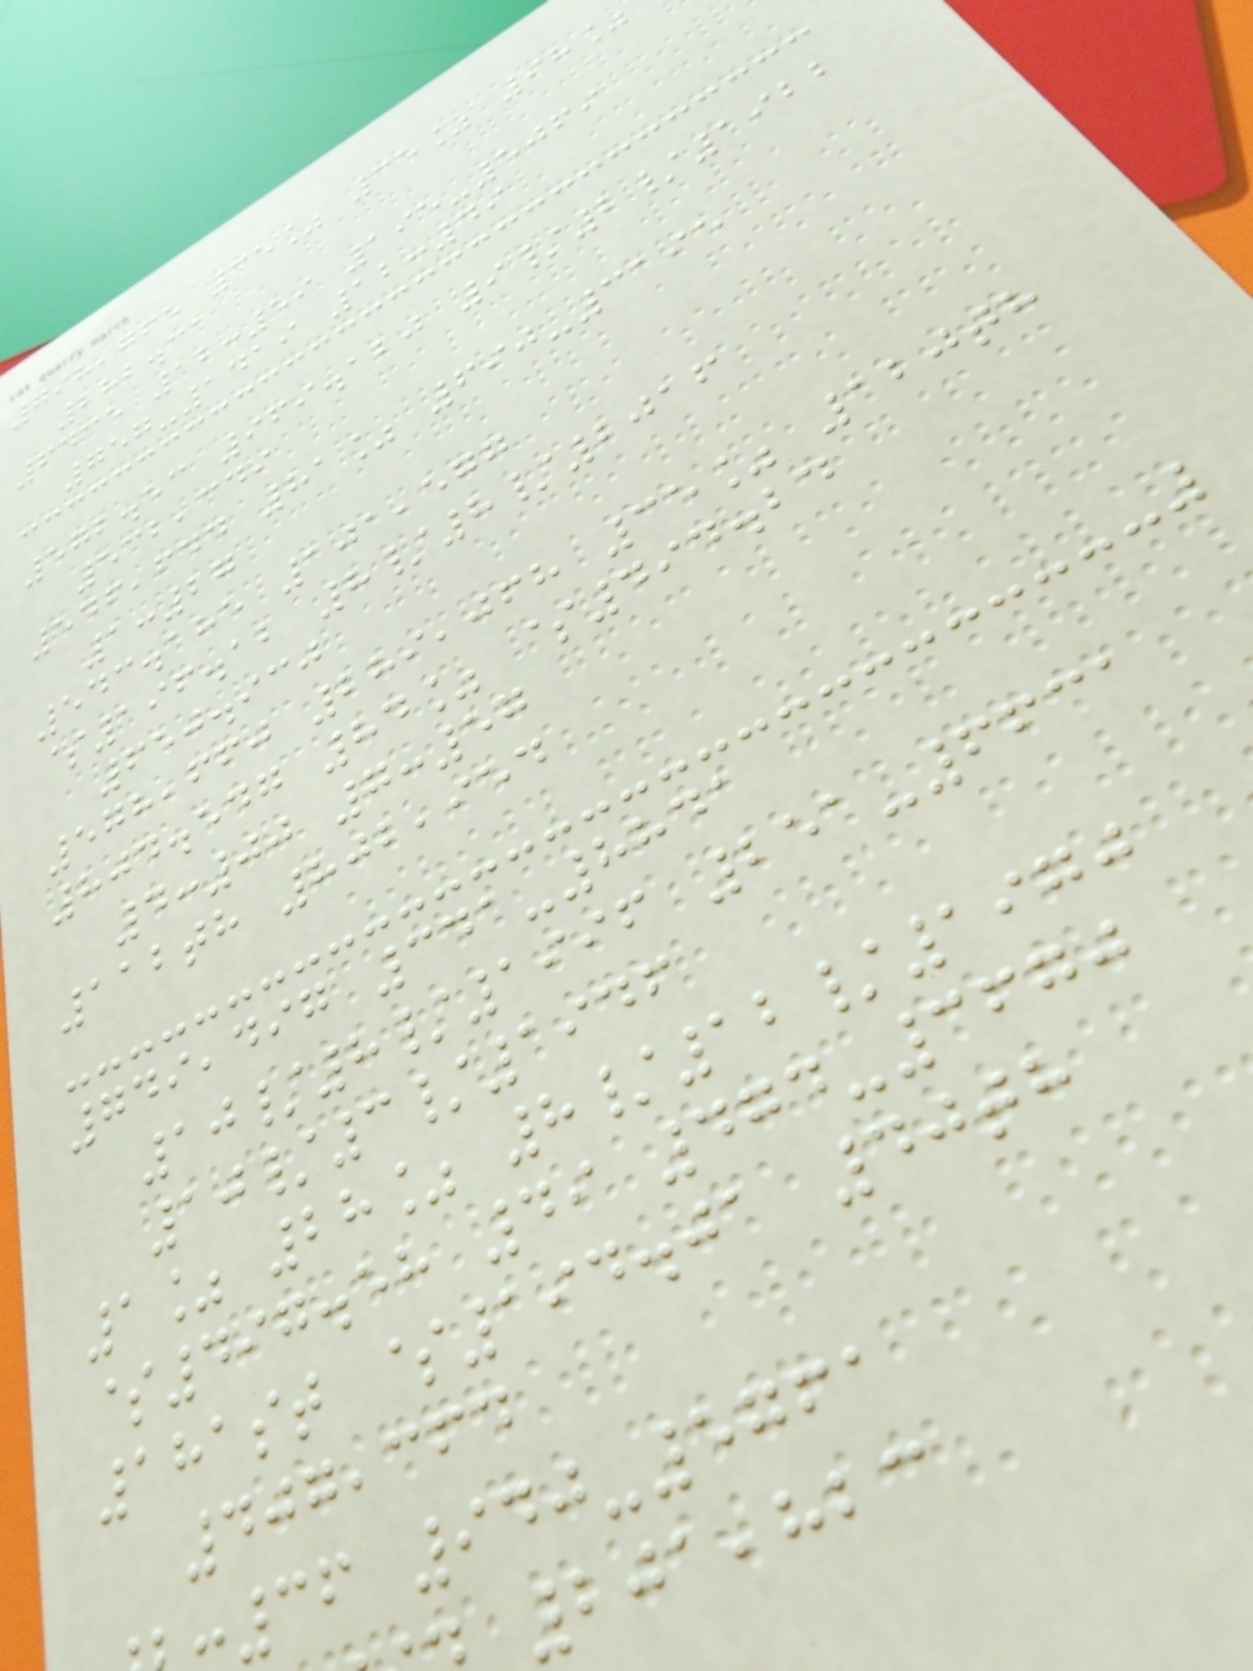798,765 35% 35% 98%
282.31
6435 12:59 195-5069
757-1419 12:49
572.53 969.120 9/2/1922
532,349
546,644 81% 690-3195
1:27
543.185 101,577
$196.12 8/8/2016
650.930
578,660 289,068 35% 120th
804.547 84% $494.24
4:00 7:57
112th 802,954
749,497 341-8841
10/8/1996 251-6631
10/3/1946
1% 28% 8/12/1970
$497.58 49 474-3670
181st $194.01 40th
407,364
36 940-5761
201,823
